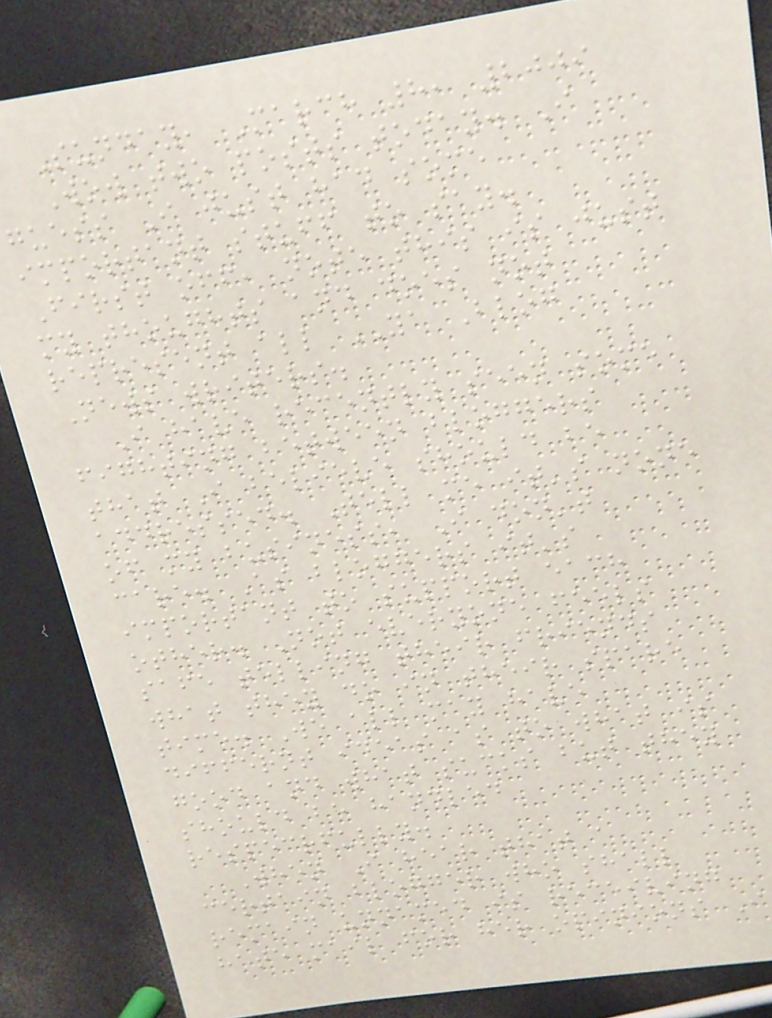Sunday, March 8, 2009
Wow two posts today. I
guess I just had some
important stuff to say.
First off, note this is just
my thoughts and does not
represent all YA Blog
News writers.
I have recently seen some
fighting between bloggers
that I believe should be
addressed. Tell me it's none
of my business, I don't
care. As bloggers it's
important to support each
other. Not everyone feels
safe telling their friends
what they do in their spare
time. We all may have
differnt ideas as to what is
good and what sucks but they
should be handled
respecrfully.
When I hear that a
certain blogger who shall
remain unnamed is receiving
hate mail for her opinions I
